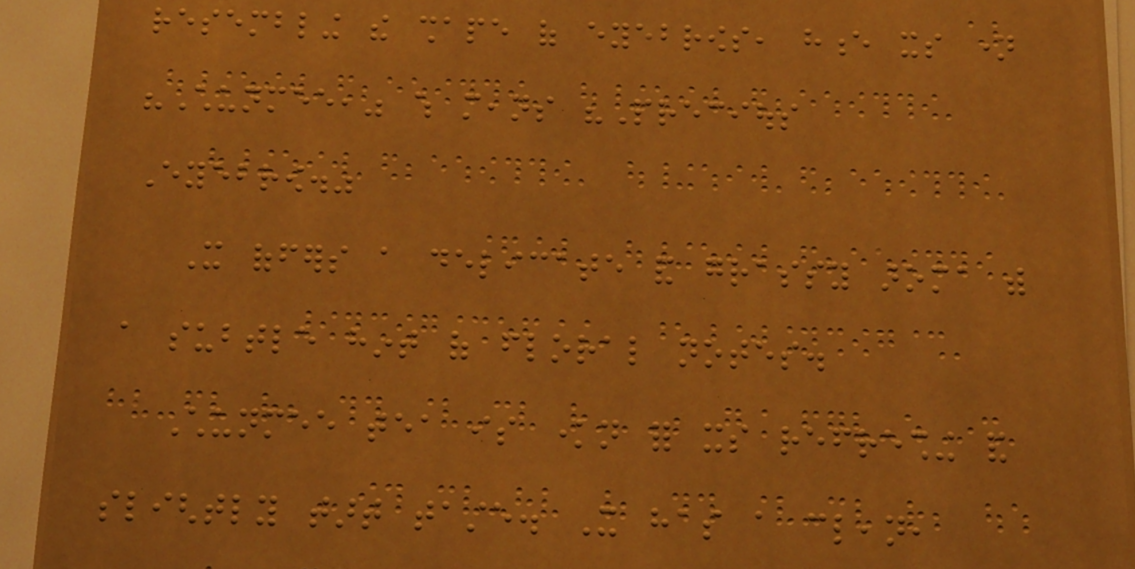resembling the shape of eyebrows, hence its name
"Chunmee," which means "Precious
Eyebrow."
It offers a delicate and grassy aroma with
a subtle hint of floral notes.
Chunmee tea is known for its refreshing and
slightly tart taste. It has a clean,
